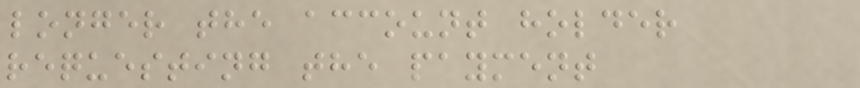longer the account holder
requesting the payment
